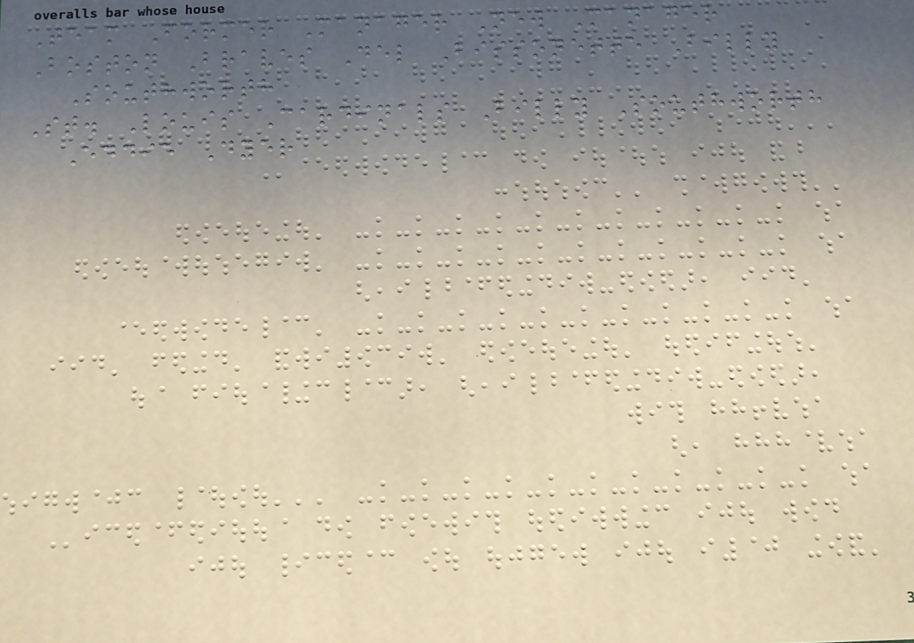Team Former Manager New Manager
Boston Braves Del Bissonette Billy
Southworth
St. Louis Cardinals Billy Southworth
Eddie Dyer
